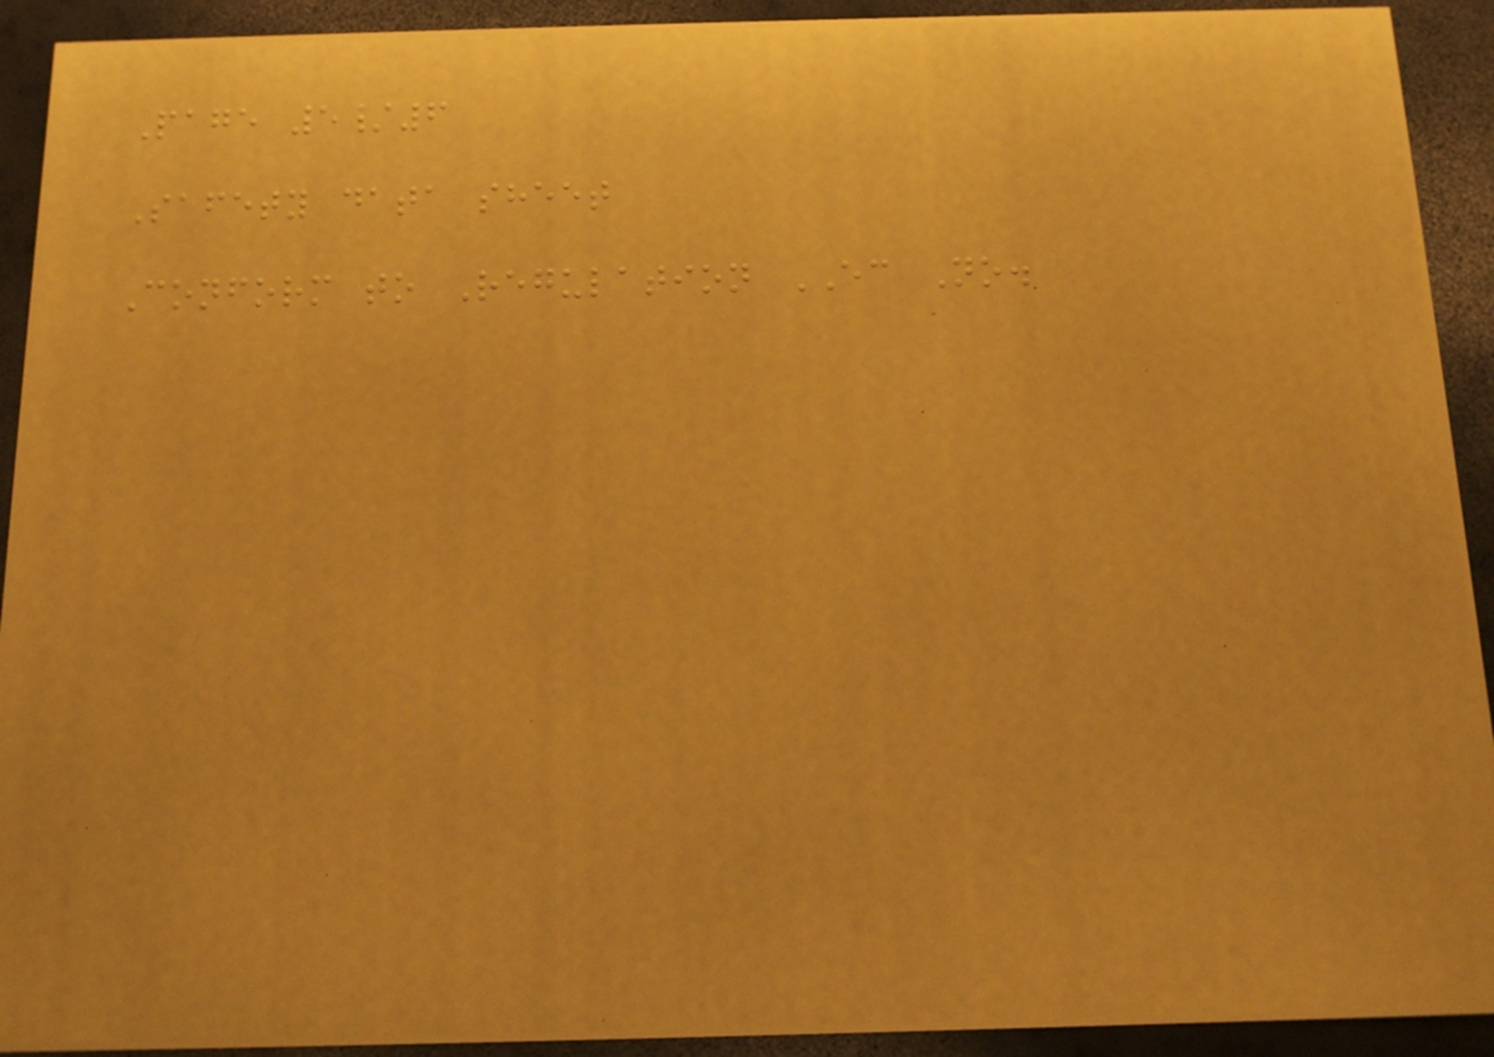Page 5/6
Safety data sheet
Conform to Regulation EC No.
